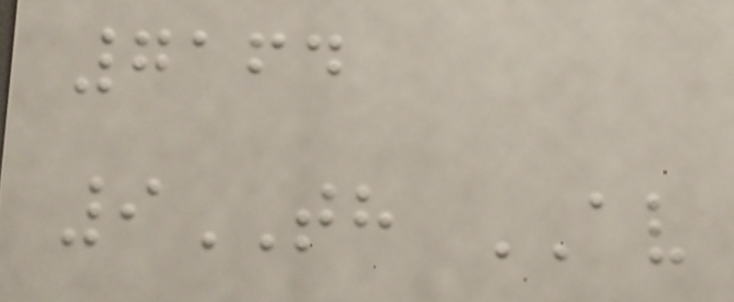7164
9TH AV
